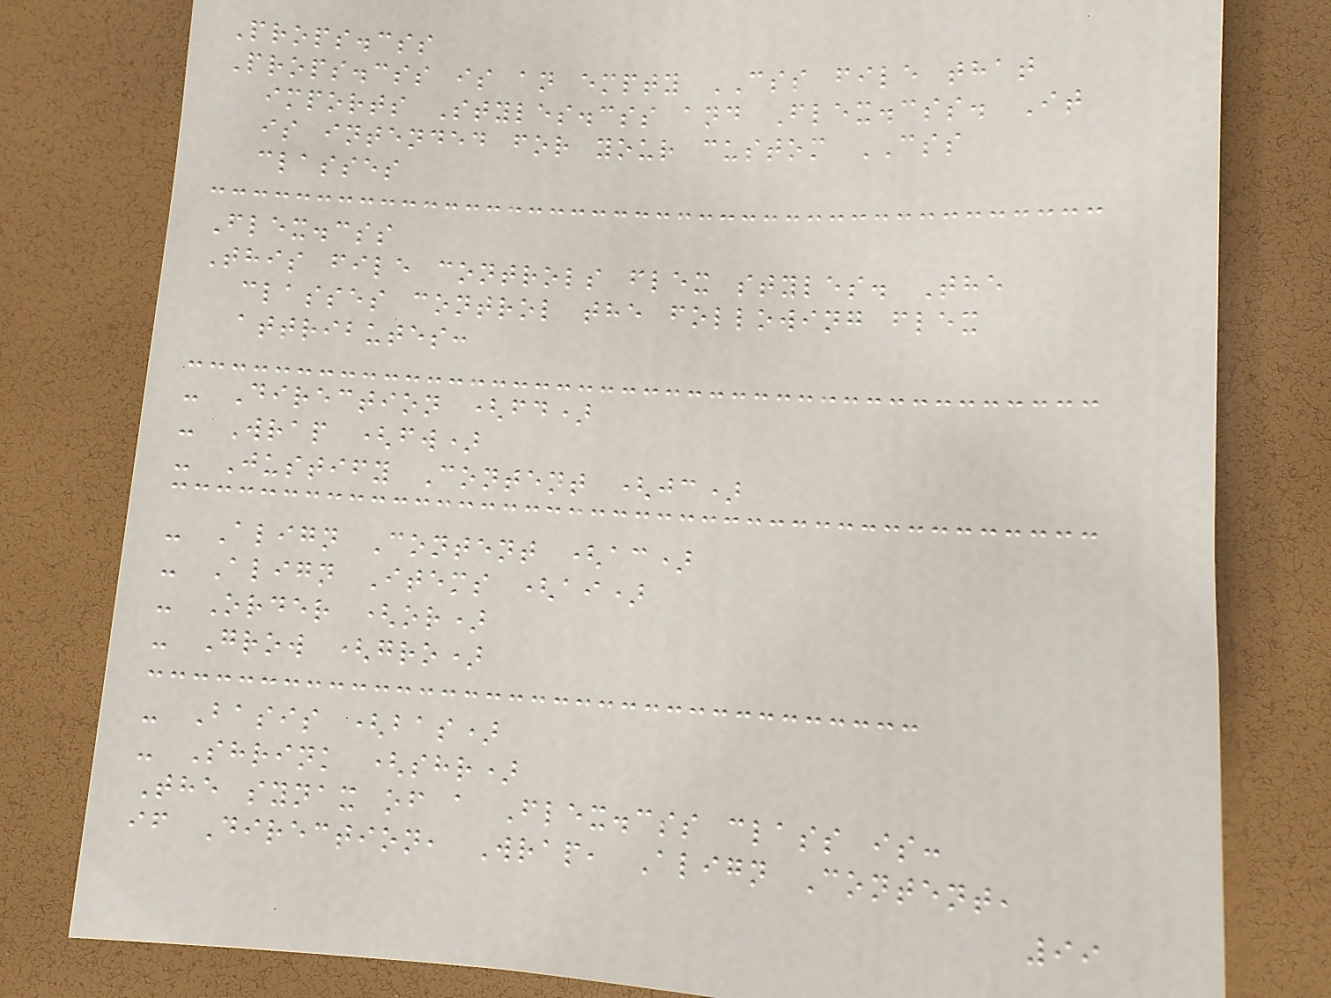Props.css
Props.css is an empty CSS file that
imports Styles.css and Flex.css. It
is intended for your custom CSS
classes
Flex.css
This file controls flex styles. The
classes control the following flex
attributes:
- Direction (fd)
- Wrap (fw)
- Justify Content (jc)
- Align Content (ac)
- Align Items (ai)
- Order (or)
- Grow (gro)
- Basis (bas)
- Shrink (shr)
The synax of a Flex.css class is:
if Direction, Wrap, Align Content,
99
